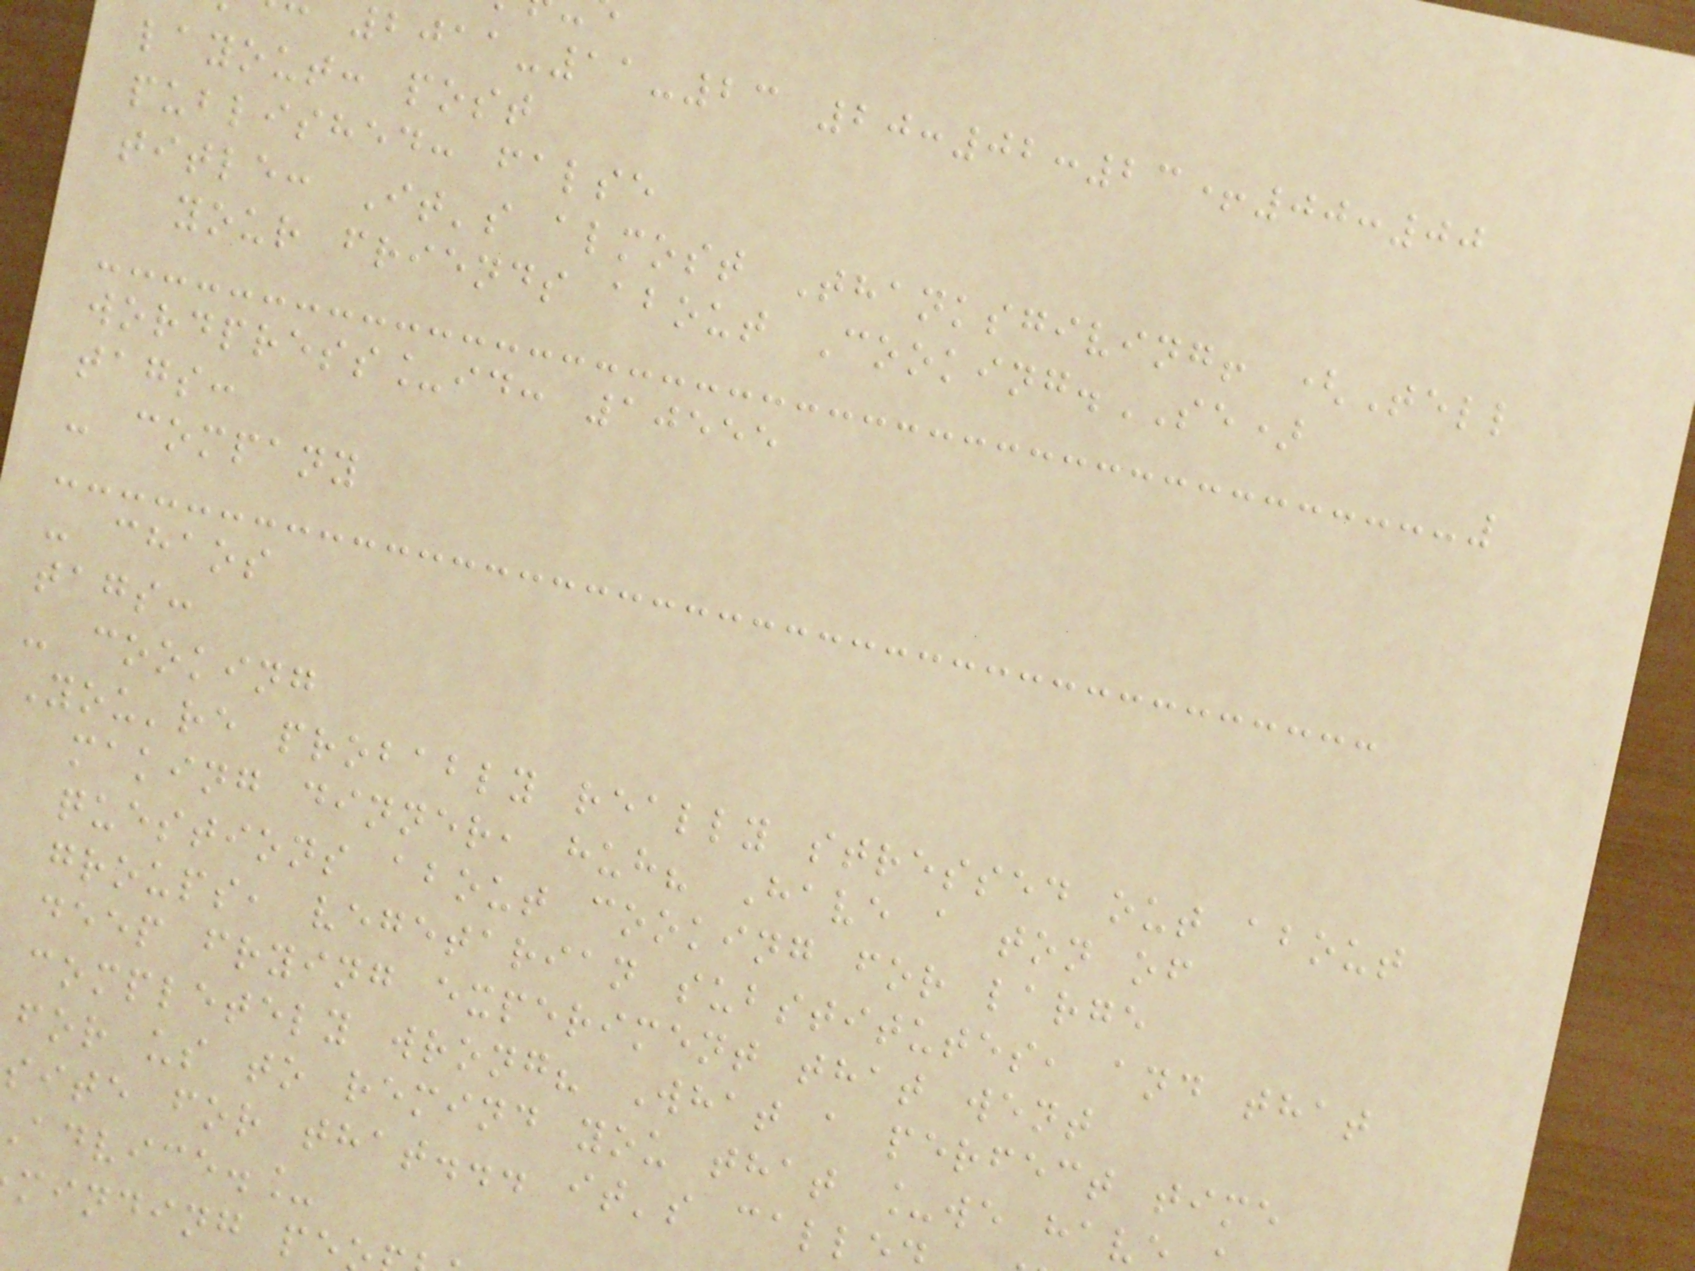2011-11-23 20:02:23+00:00
layout: post
published: false
title: It's almost Thanksgiving! (Tell
your friends about Cooking.SE)
wordpress_id: 10555
tags:
- company
- chaos
tags:
- cooking
You're probably really stressed out about
making dinner, huh? Have a ton of
questions about cooking for large
groups, vegetarian substitutes, and that
deep frying experiment that went
completely wrong? What a perfect time
for us to remind you that _we hav
site for that... it's calle
advice._
minding pe
